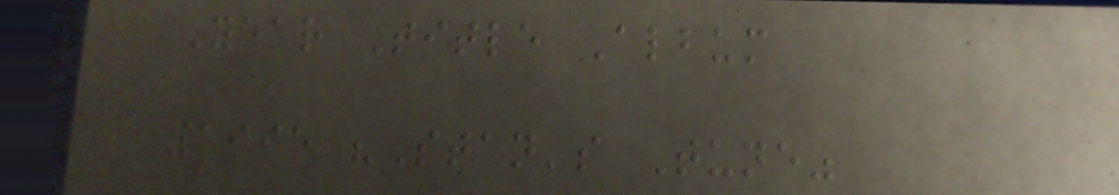Year Title Album
1995 "Stan's Tune"
